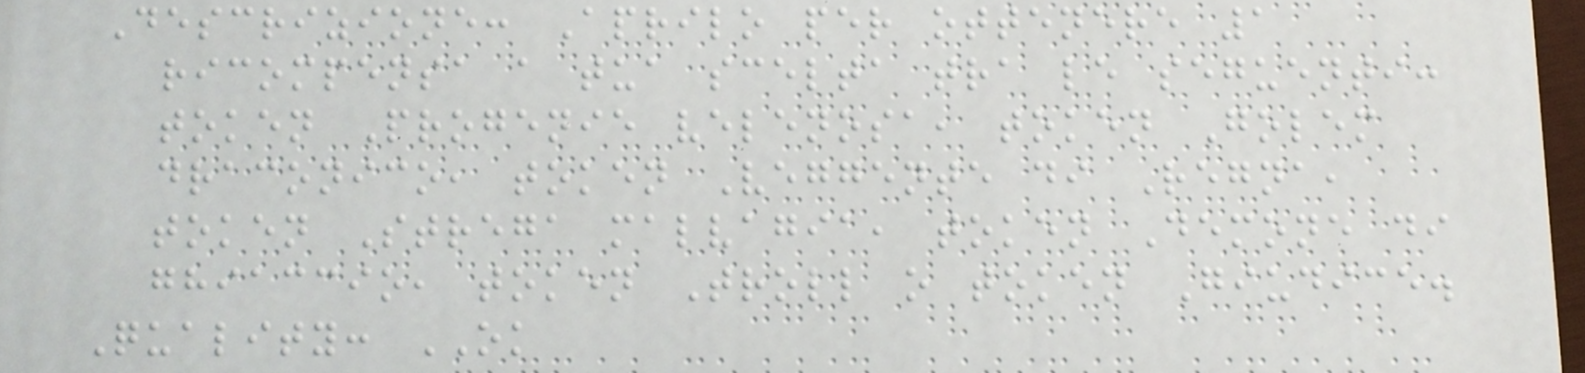Descrizione: Aprilo per ottenere 1
ricompensa a tua scelta tra le seguenti:
token Progenie velenosa, token Golem
draconico, token Veggente di Regna,
token Strega malvagia, token Demone di
ghiaccio, token Troll o token Giudice.
Quality: OK
